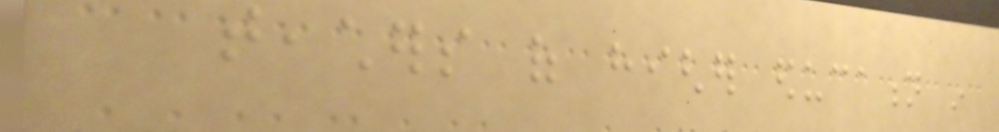teachers of higher education in
